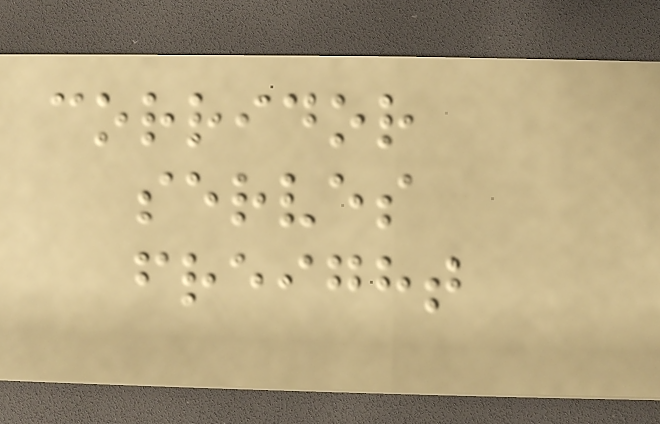corridor
serves
freight
